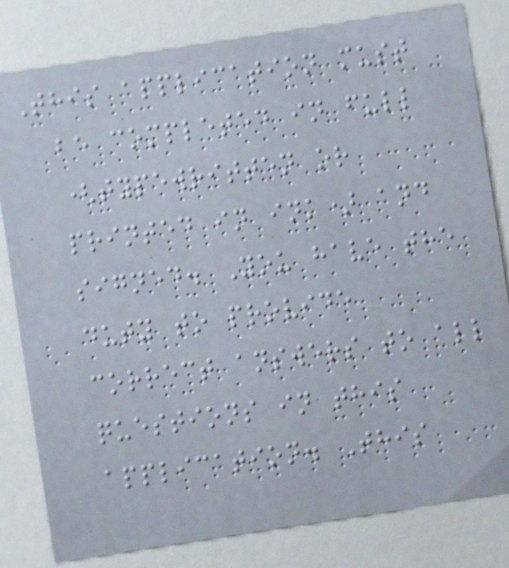This application must
be completed in full
(typewritten or
printed in ink) and
signed. You have the
duty to provide
correct answers to all
questions in this
application. This
